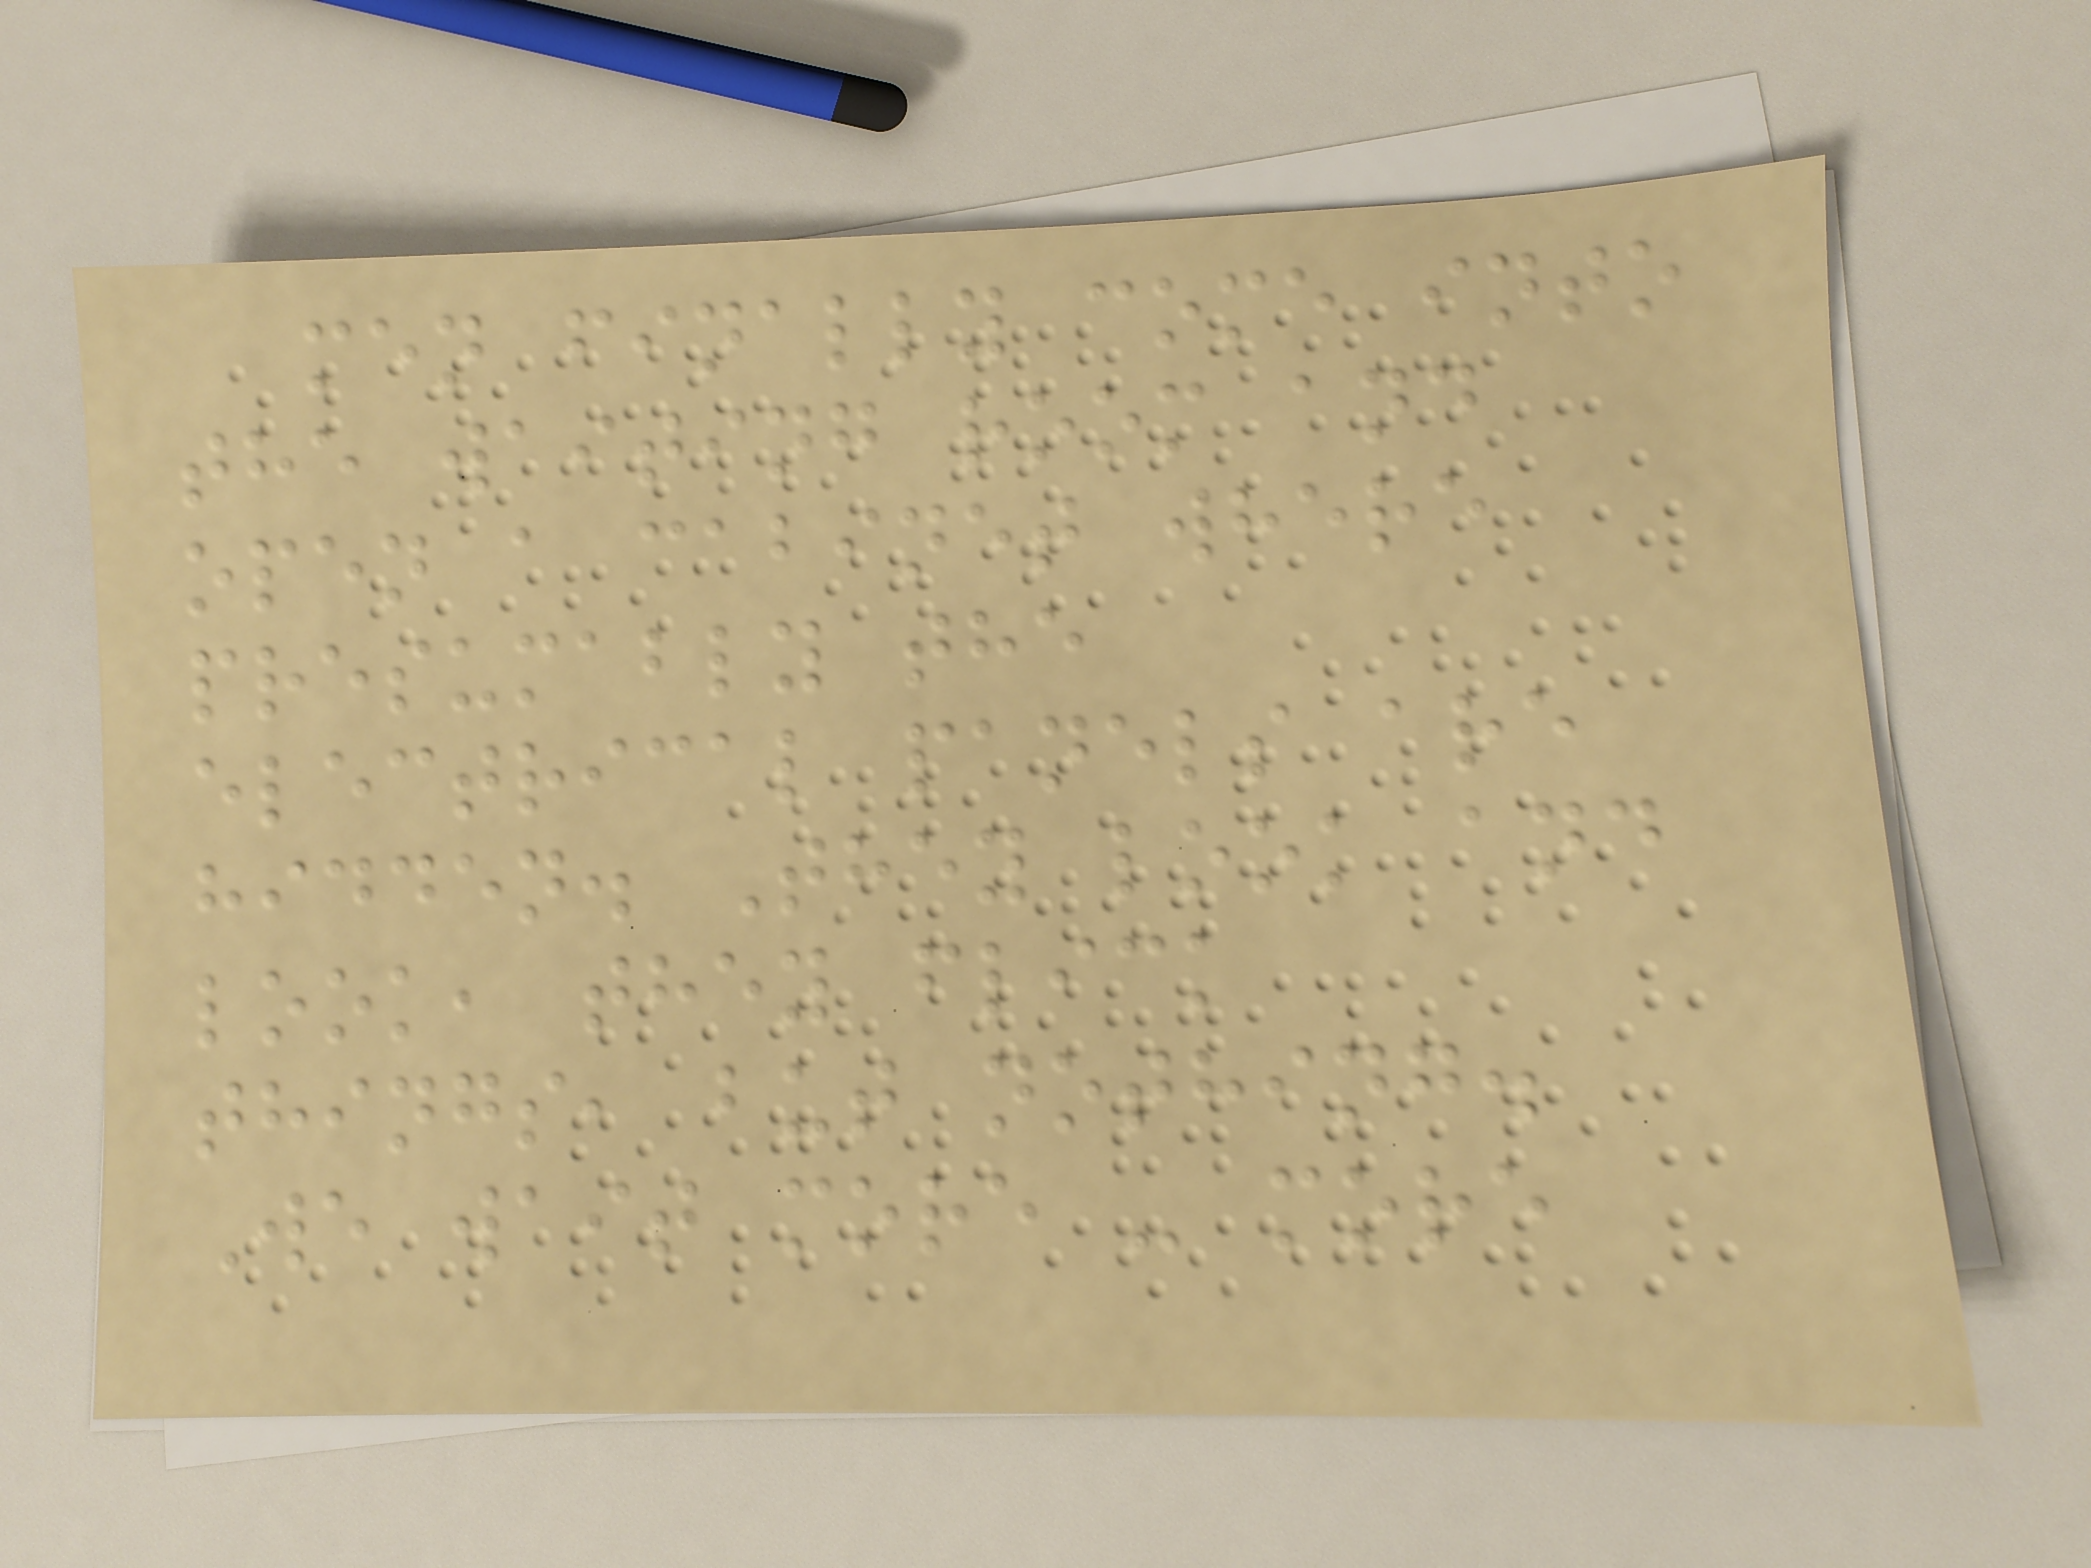men finally come into
the waiting room and
open a cabinet where
presumably the
electrical panels are
hidden. They look and
look, they flick
things, but nothing.
We wait more - more
